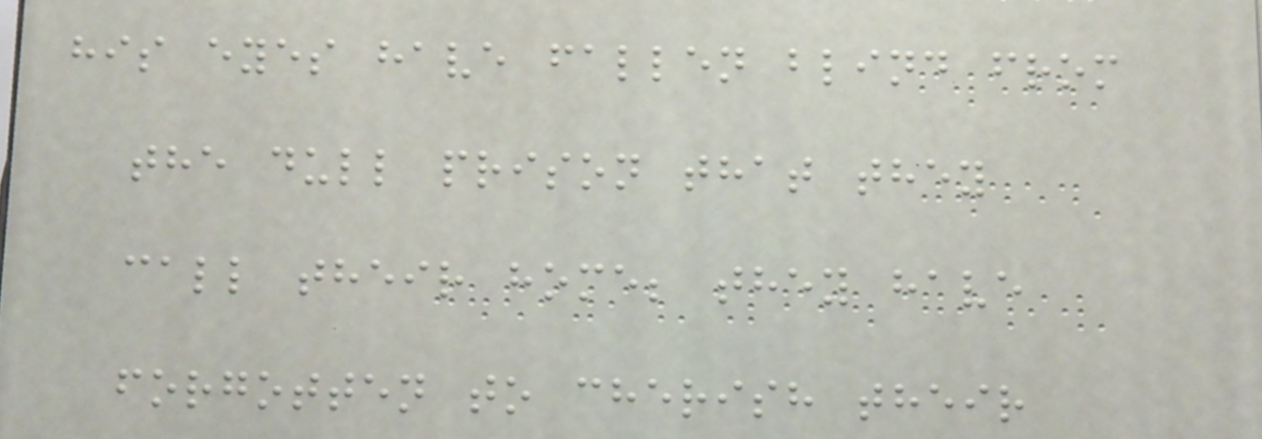his eyes have fallen blind from
the dull prison that they
call their home; they have
forgotten to cherish their
